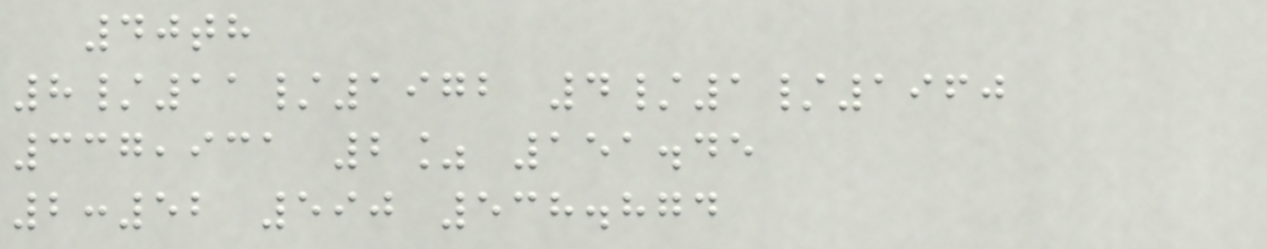40th
8/11/1972 4/1/1960
337,931 2% 151.45
2:52 590 538.874
